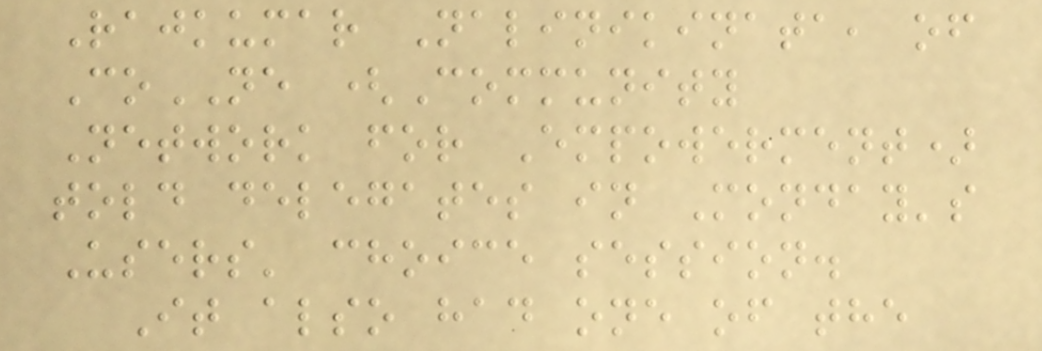Rajkumar Nalinikinata, of
CoNE (Community
Network for Empowerment)
told delegates in Monday's
Users' choice session.
It also had one of the
